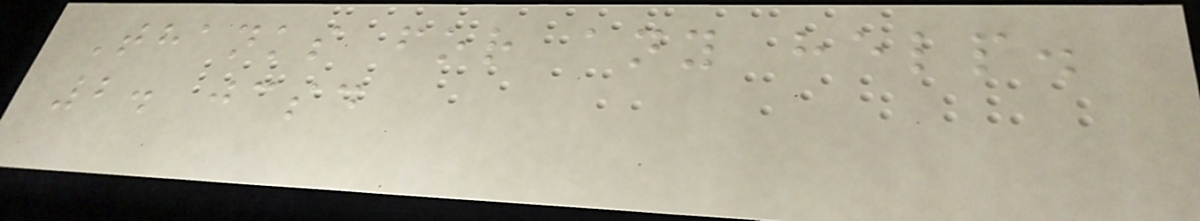Thanks for any help.
2. jcsd
